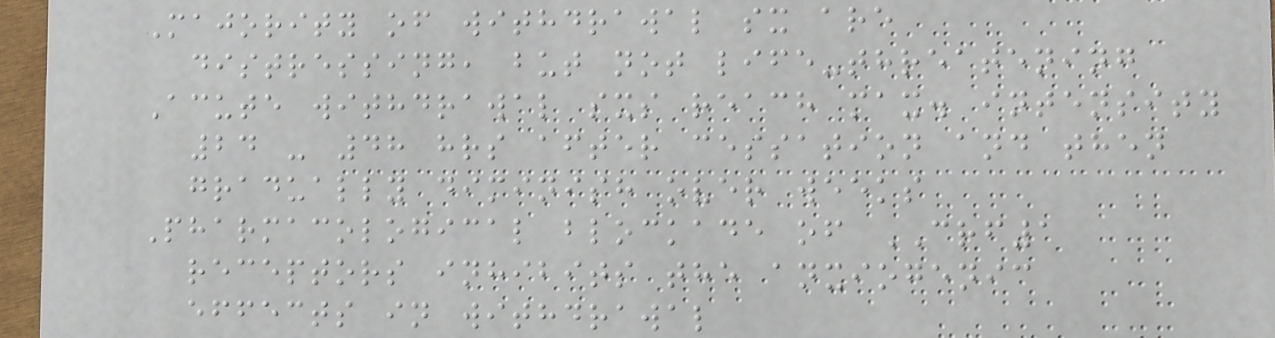Majority of withdrawal sx are
distressing, but not life-threatening
Acute withdrawal sxs reach max. intensity
24 - 48 hrs after cessation and then
gradually diminish over weeks
Pharmacological blockade of CRF1
receptors inhibits the anxiogenic
effects in withdrawal
